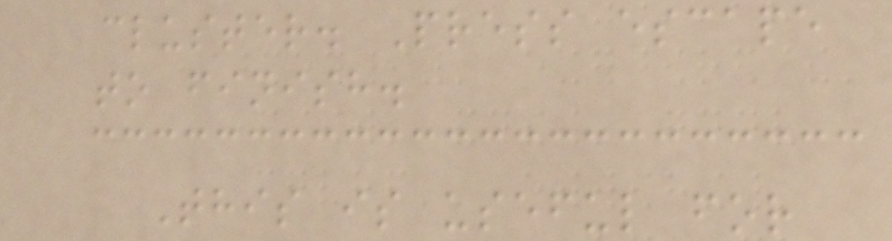cluster. Press escape
to finish.
This is useful for
